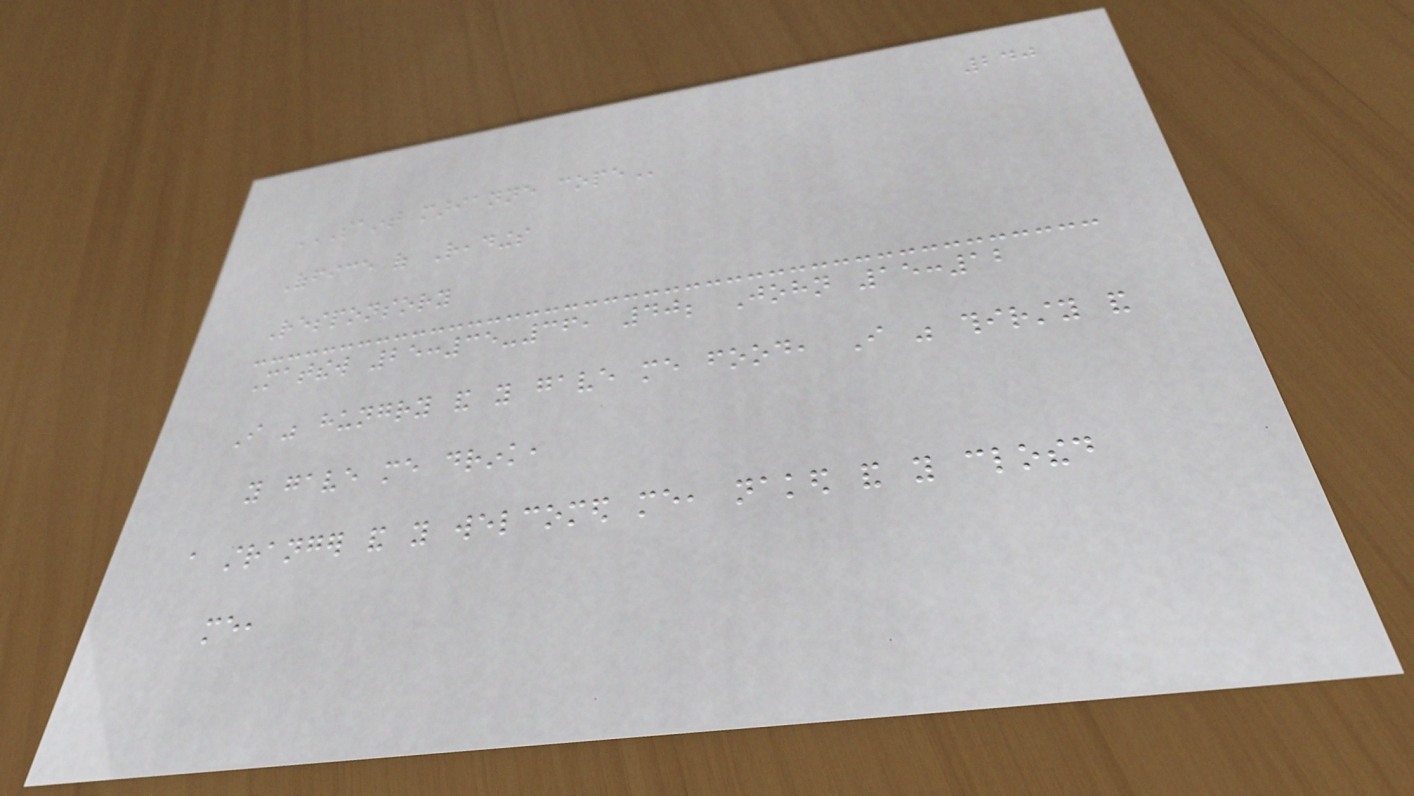240
SAINT MARIANNE COPE
Office of Readings
Responsory
Matthew 25:35-36, 40; John 15:12
I was hungry and you gave me food, I was thirsty and
you gave me drink,
a stranger and you welcomed me, naked and you clothed
me,
